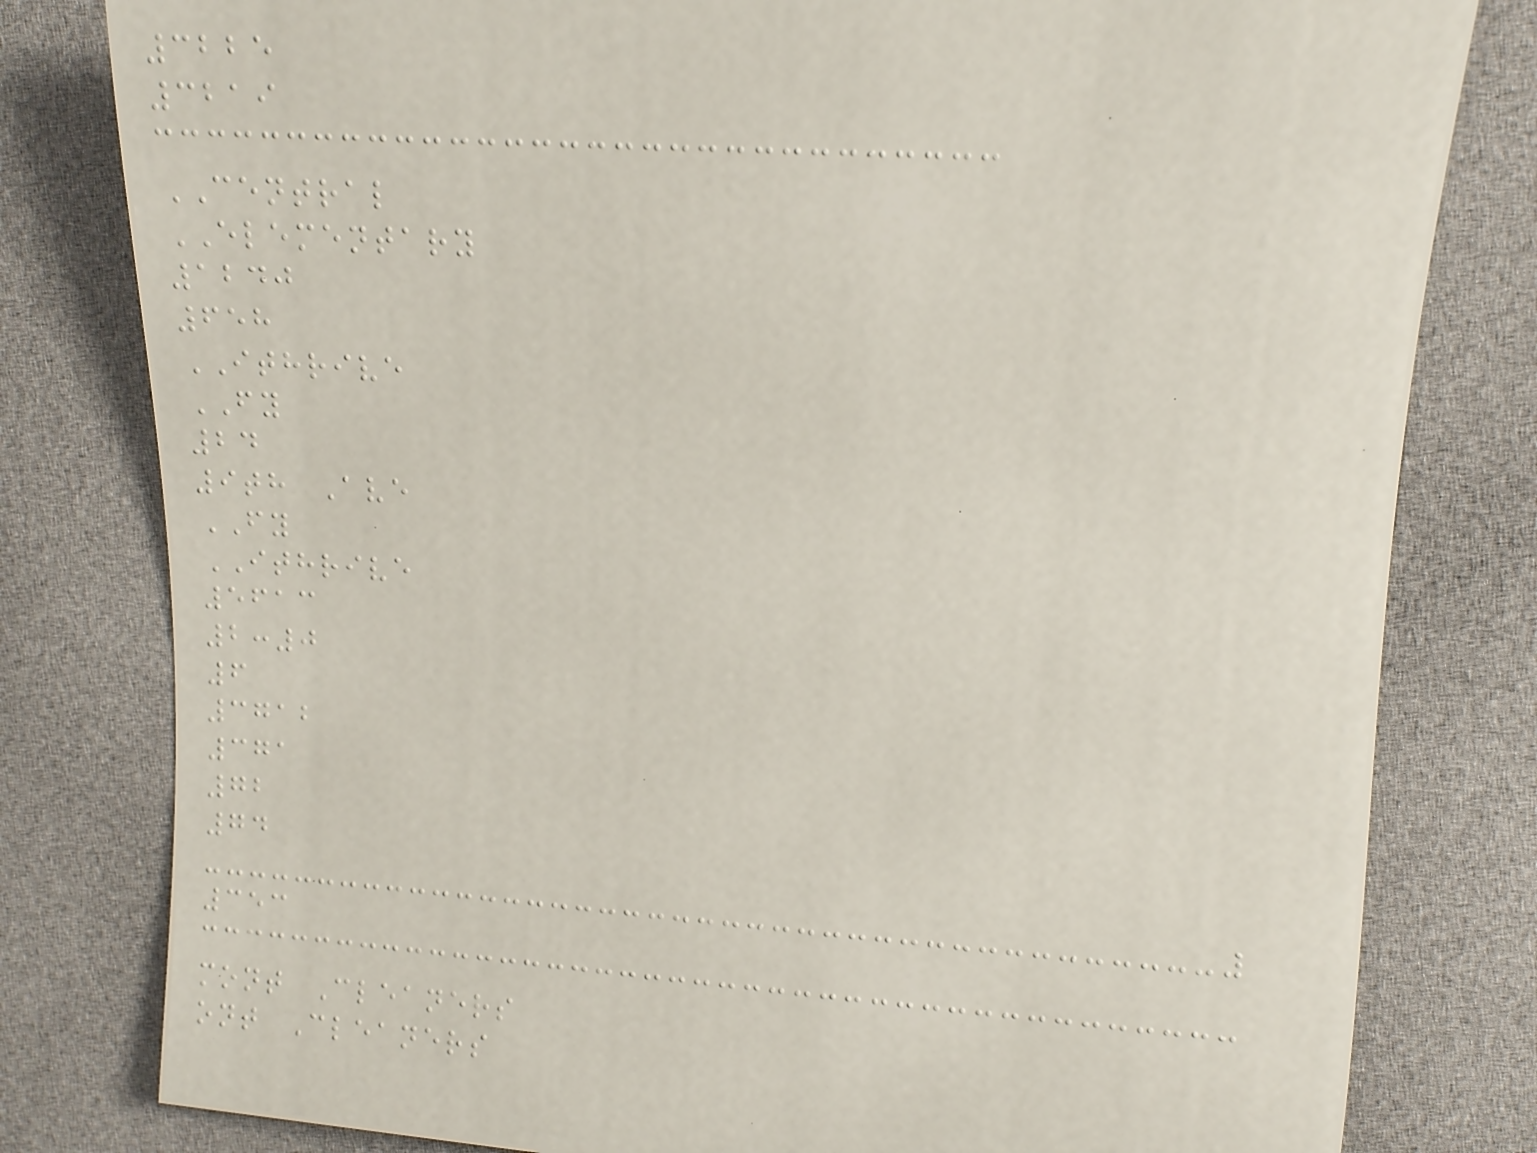3225
3219
CENTRAL
ELEMENTARY
1240
658
ITHRIVE
FY
24
9th Ave
FY
ITHRIVE
5613
2:0
6
3712
371
72
74
353
mont Cleaners
ont Cleaners
